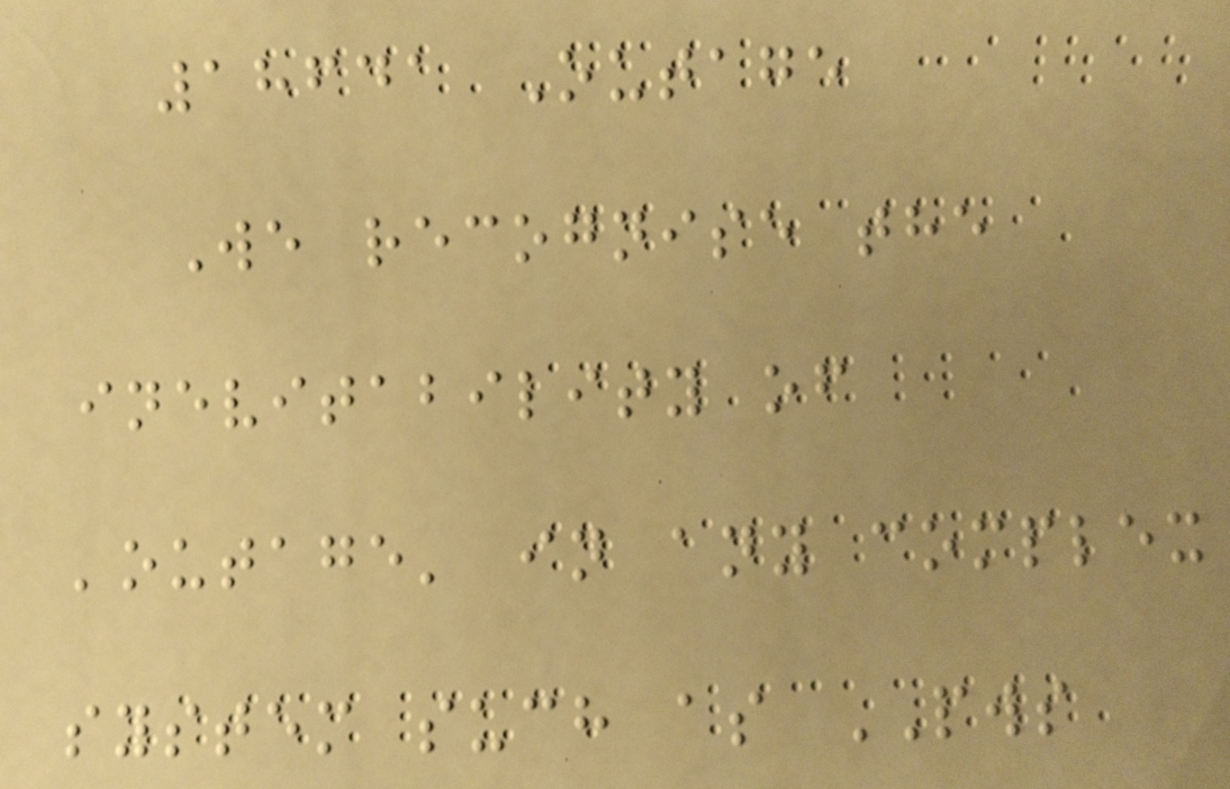18641 Outage
We recognise the
inevitability of
'outage' in any complex
system such as PWS
